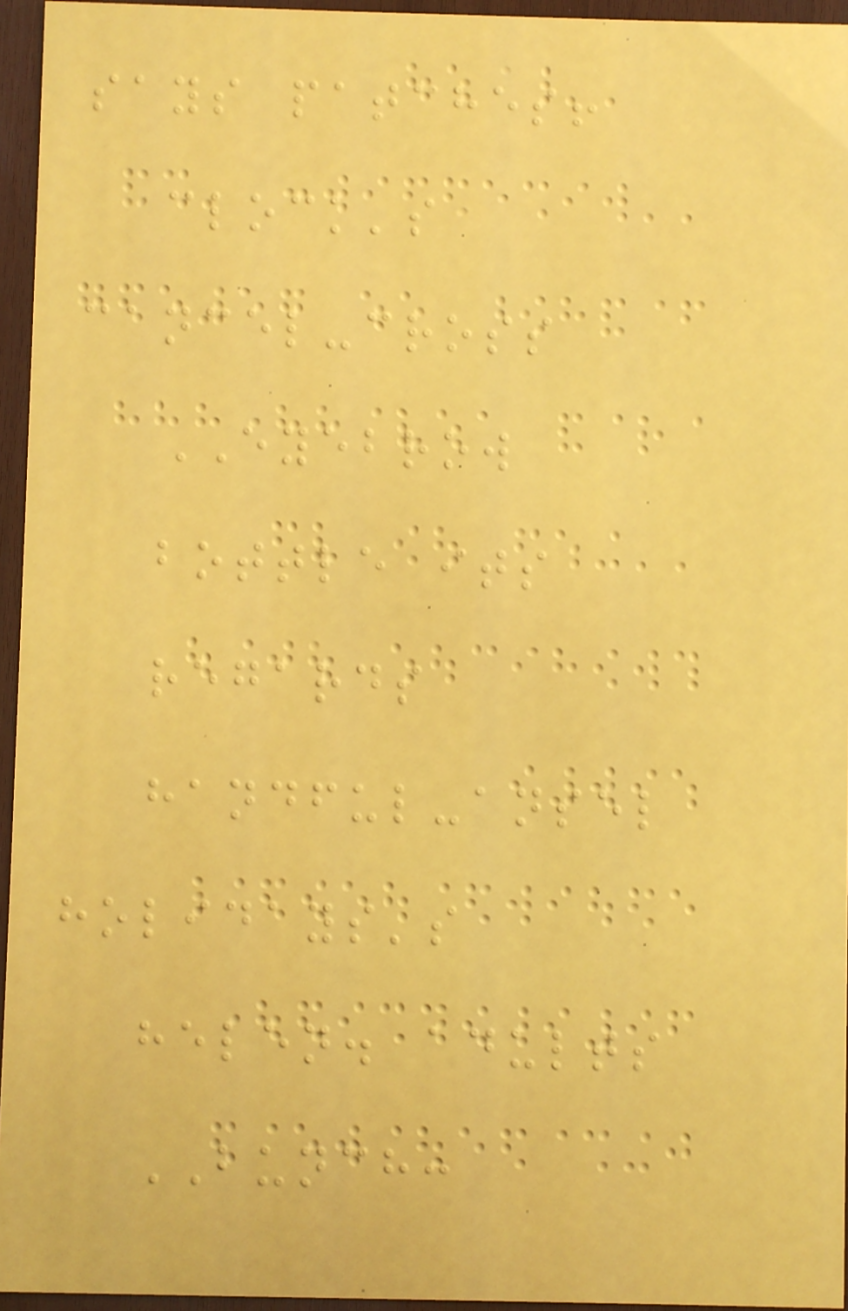says patches!
clock's
cancel-cross
EYEBROW
bottle its
regards
handful-ansel
holidays's
helen. adults
BUNCH:
